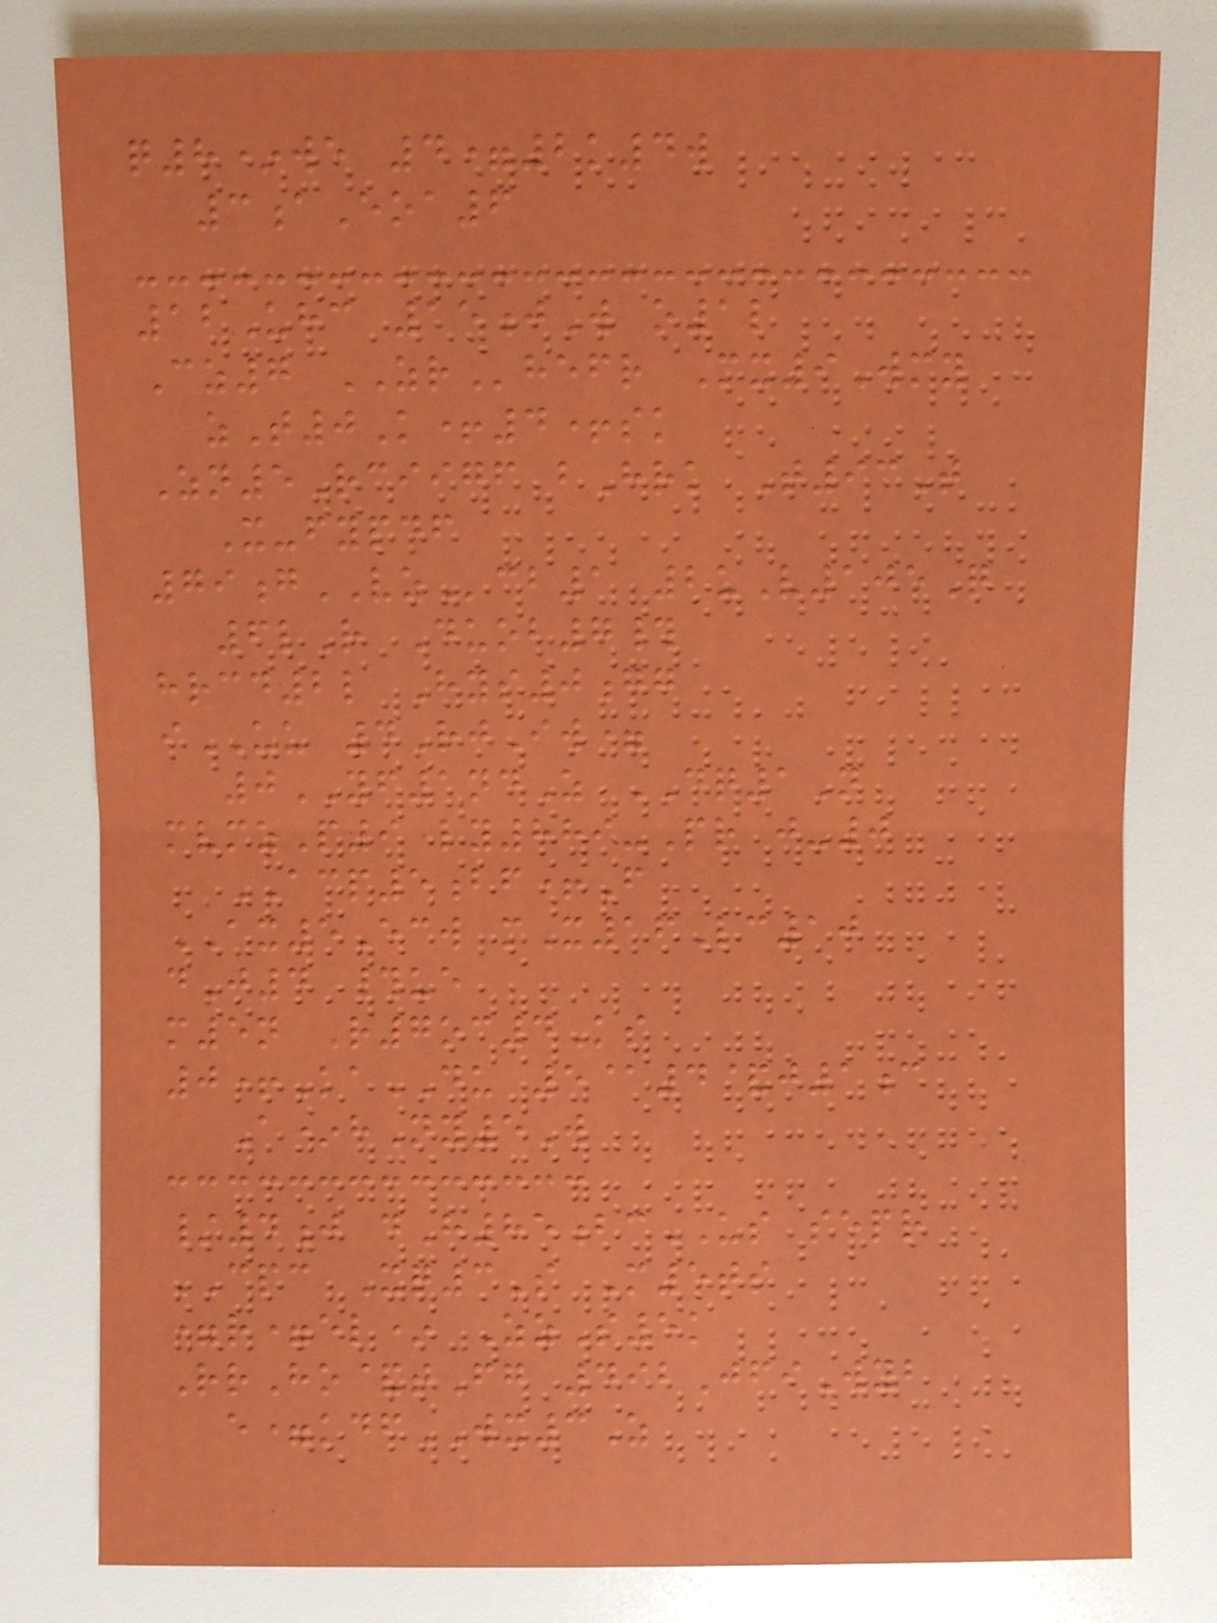q8*we 4=2k4w
3aEoa6
12Uhc 15jW o1l
Cz7 ZRhefr Mx9Wmy
zT0K+4+sk
Zn5Rciigf bHrk T93T
X-fypdf
79gVZcb1 2uV105Q
6lR Duob7#
hrcd2l Hys0gg
iUU 4RjIw=
0YF1ndZ DQ1N
mvmzP9 ly889-Pr j-0
ACP5bf+F
AX5Ecw mX16Lc10
dJ4 #ue
m5n R7oc4Ks
0+KaDU 5@4&j1c
A*hNy5W
/4j dH85bcUS sepr
CPC Xq3S M5ts
=r=el* ZzS5k
RrHo&tFg 492JfiWyb
e=kdfWX3Z
